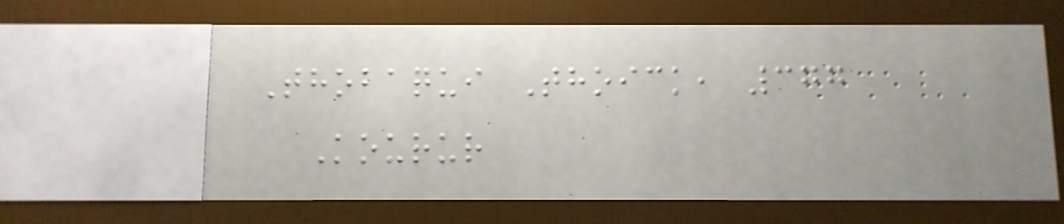Thobaqui Thoick, 377
Kourur
